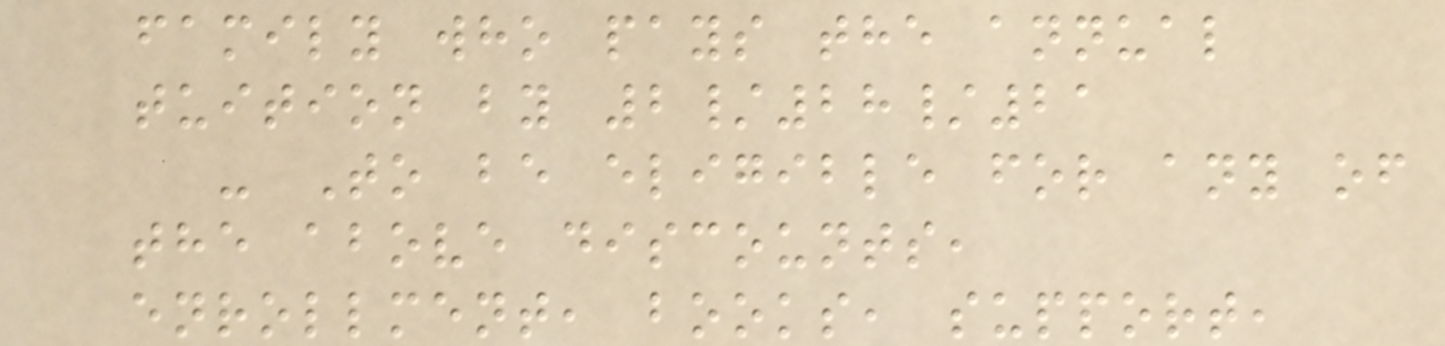family who pays the annual
tuition by 2/28/21
- To be eligible for any of
the above discounts,
enrollment, books, support,
